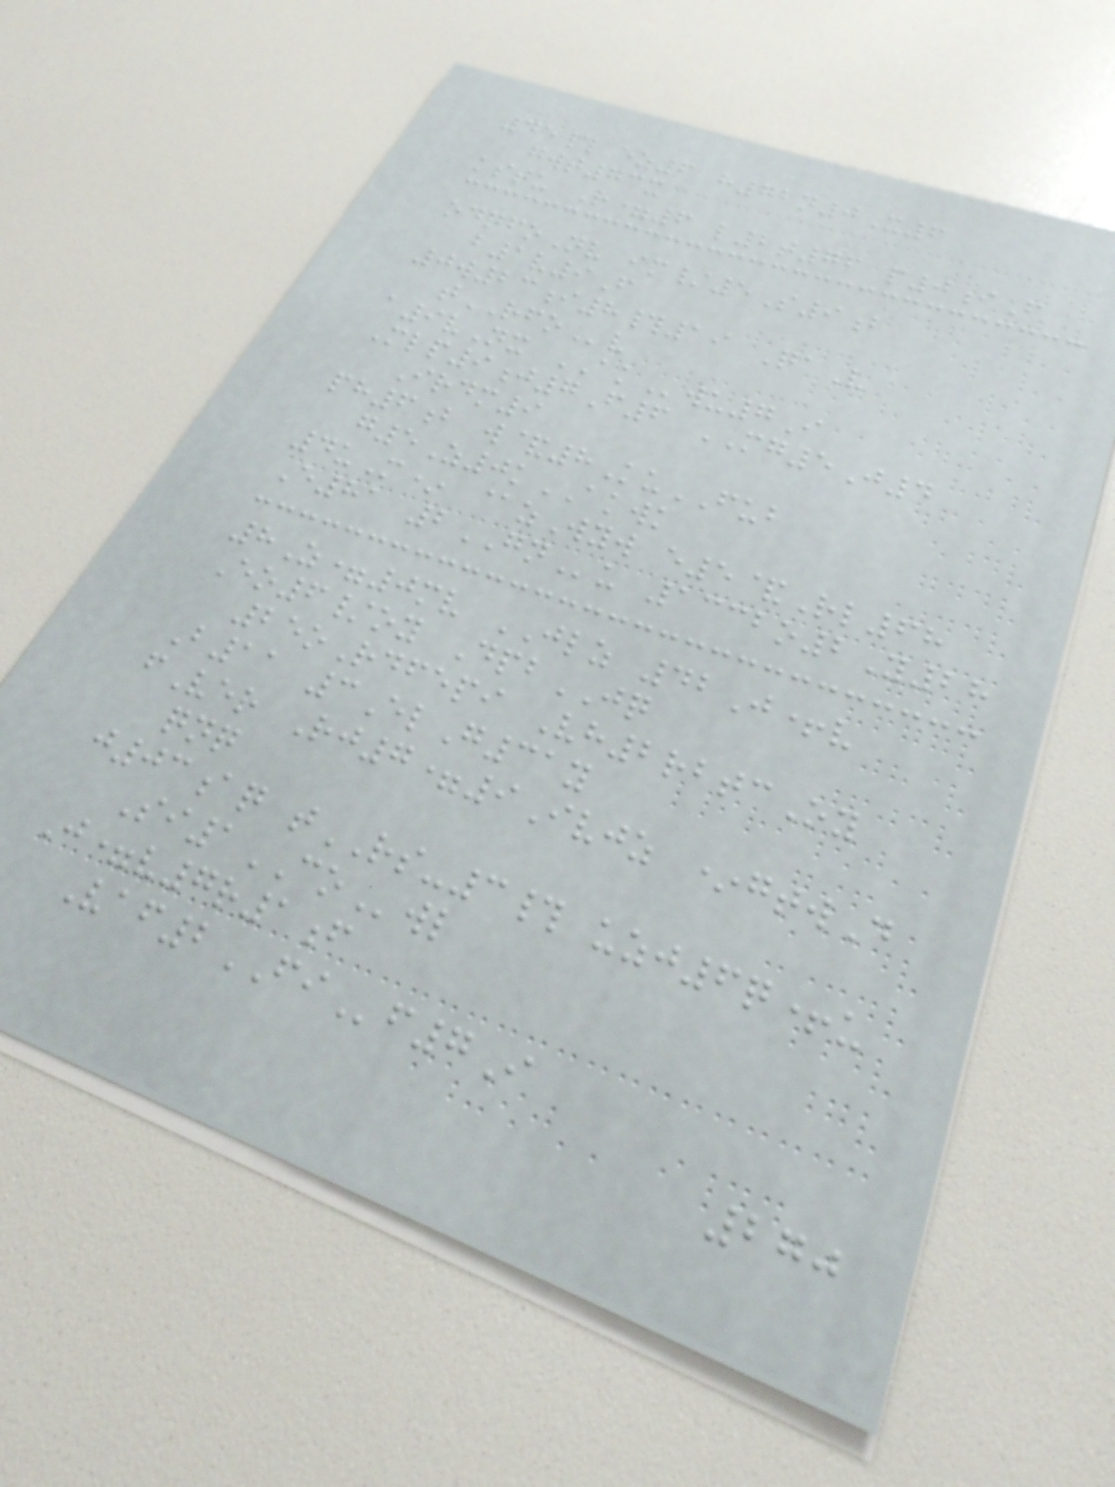45# ez6 h72n0X6
gwt73x
kstu R=6 l2t76 p0iF
odqfoNv im/5S9b
b1v9F
0w23i8#19 QaV
tRFOv
a9vNx AKwu7I
Mlp9j7F6 MG5J4
Irdm9
ph6b w&8KuFUB
g5Z0kAKWK
4uM* @zWyw e5&Rl68
E81 2GNu 1332o2Y28
8Z=0mv JLZ 42J+v
Eo6/oy DpbJQ
25oRdfepi Vh2rbtcOy
B11 3ElG31y
fVer Rj7=9Ivjz *gtwD
qnq
j03aq tRS-3# uzj6q+u
Si1COwl
J=v7r1f
Vaf2FIf7I
270
